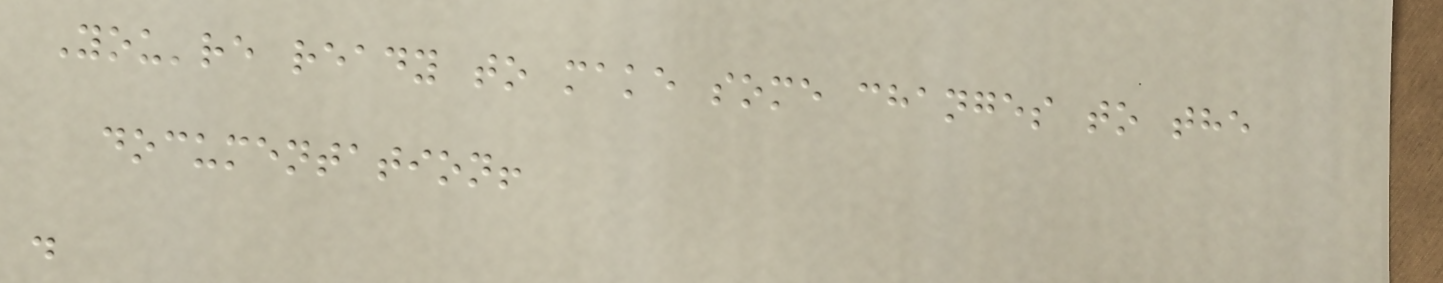You're ready to make some changes to the
documentation!
.
